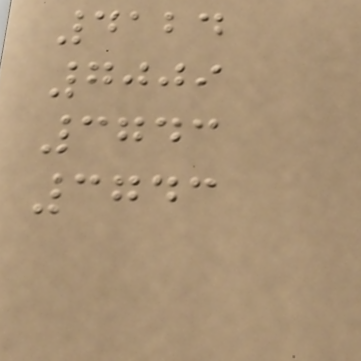4124
7009
3743
3743
